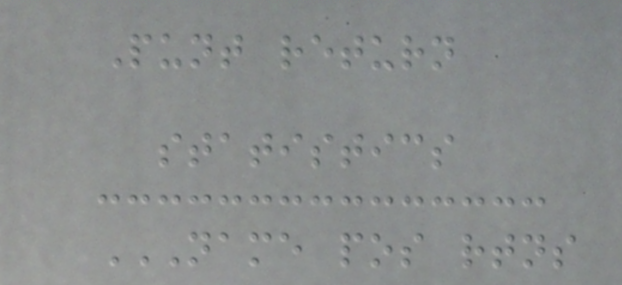Punt return
statistics
NAME POS RTNS
